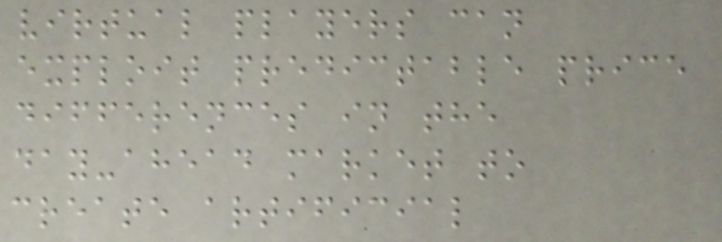virtual players can
exploit predictable price
differences in the
day-ahead market to
create artificial
